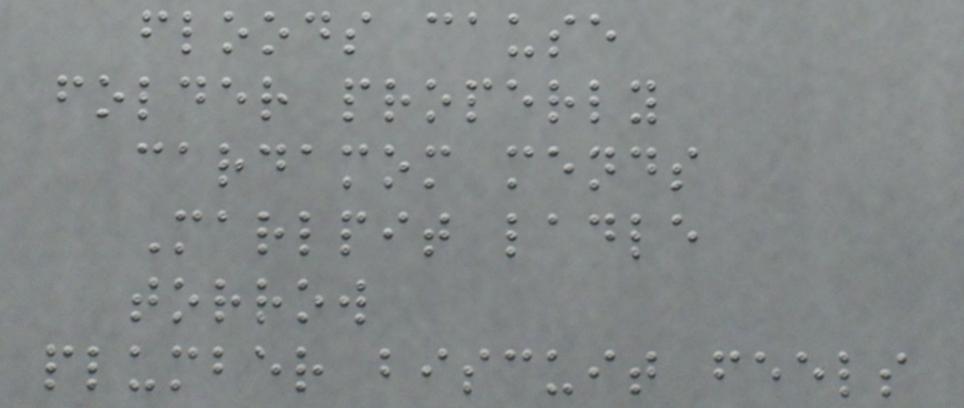floods cause
folder properly
cardamom mends
Marlpit ladle
torrow
plumber biscuit feels
